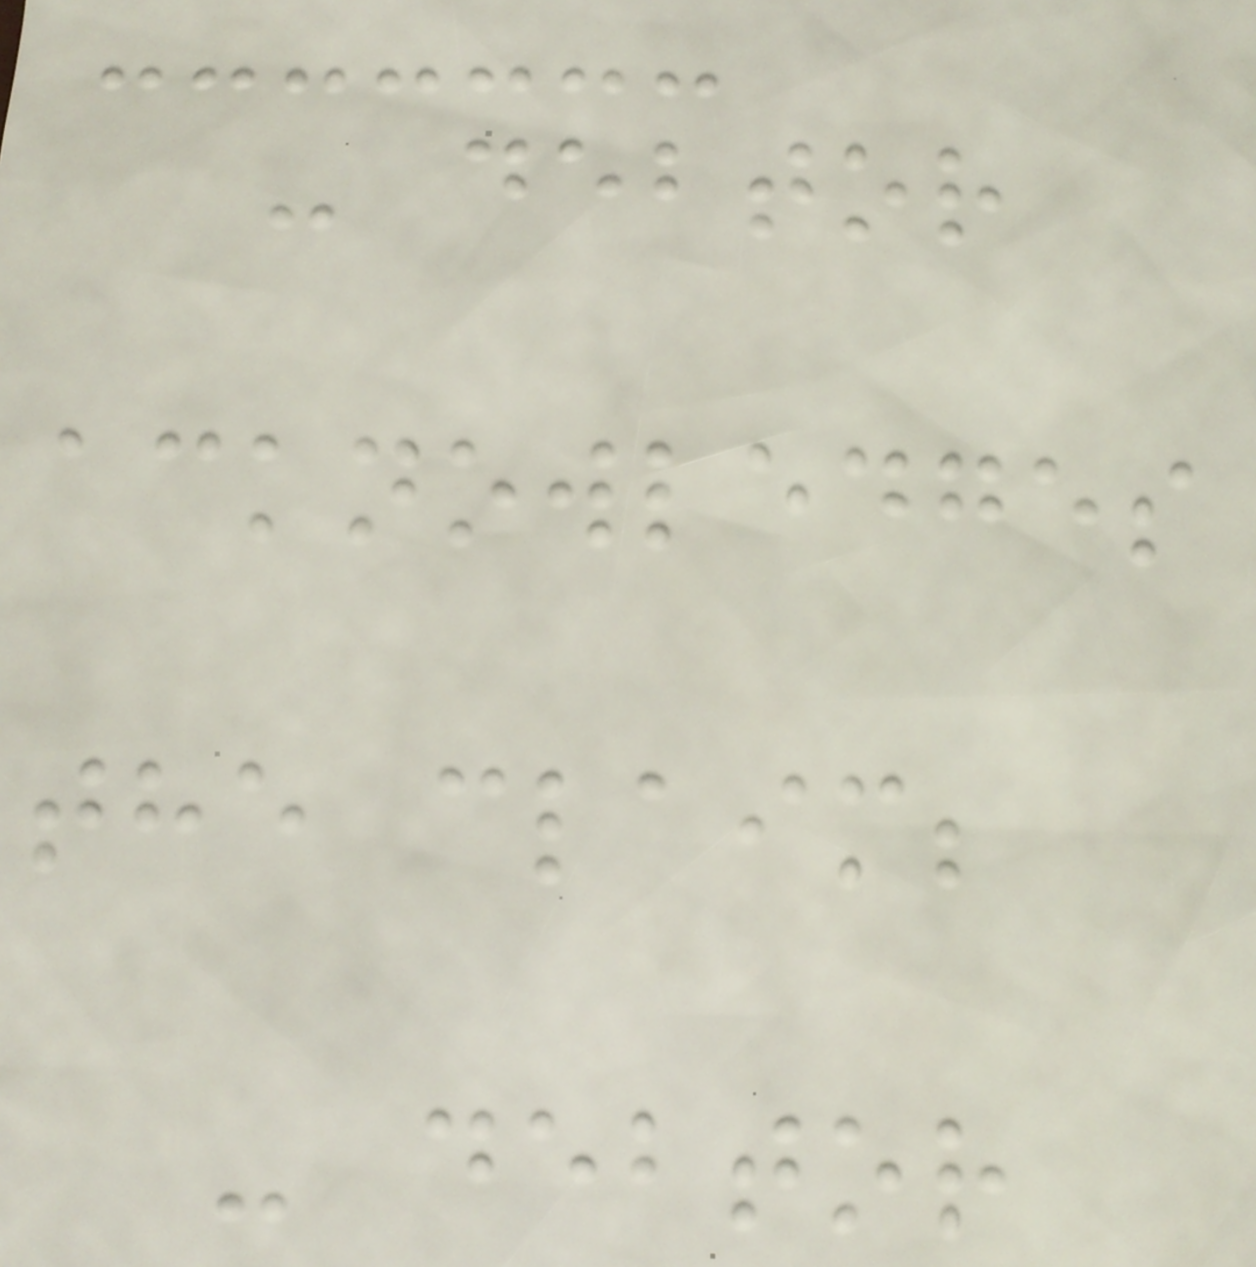- debtor
acknowledges
the claim;
- debtor
